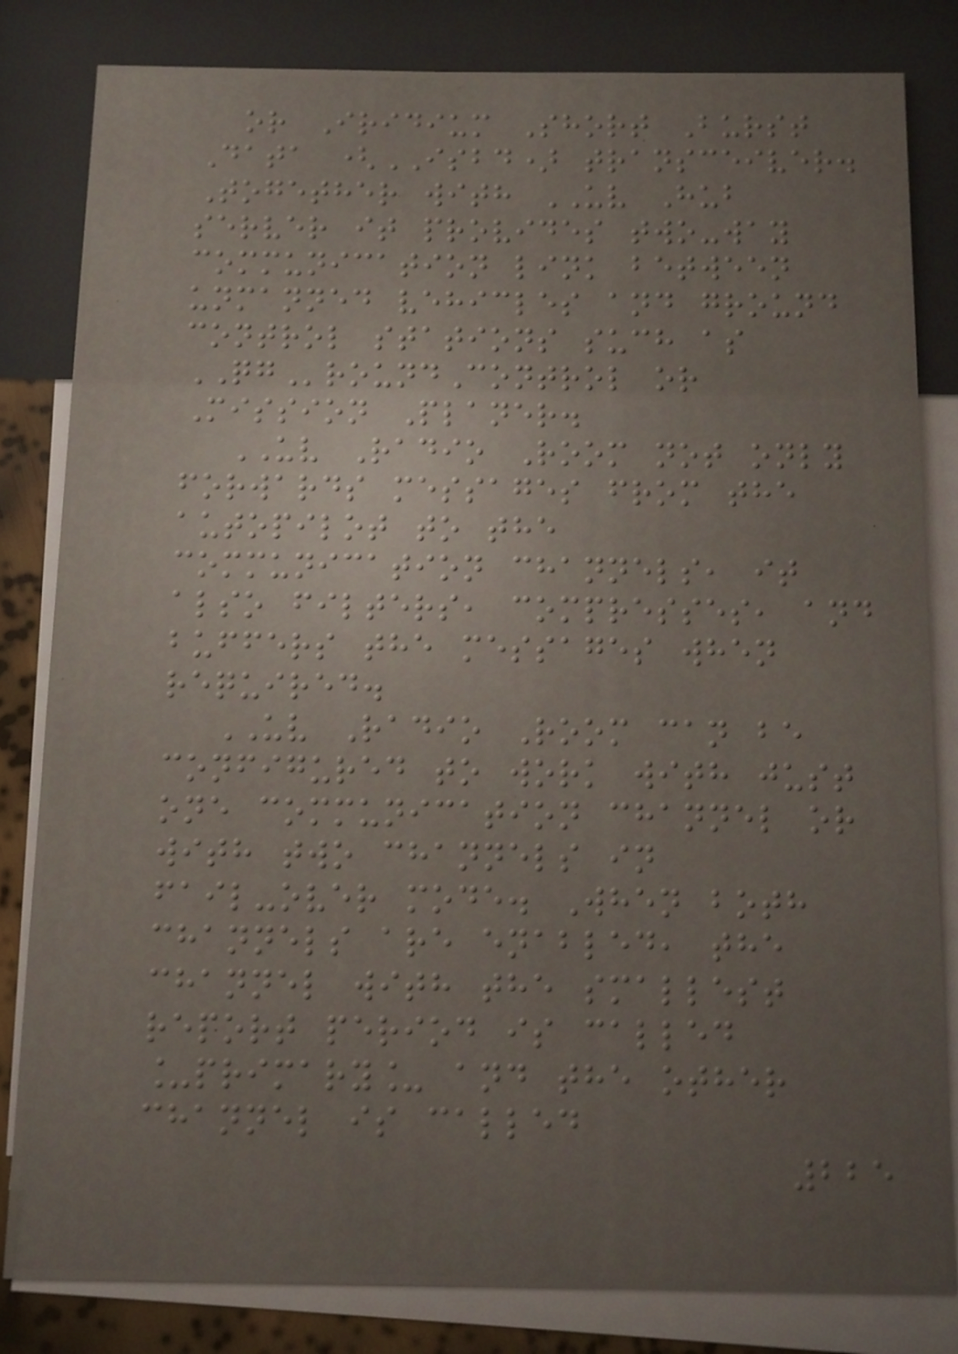or Iridium Short Burst
Data (ISBD) transceiver.
Together with UV Hub
server it provides two-way
communication link between
unmanned vehicles and ground
control stations such as
QGroundControl or
Mission Planer.
UV Radio Room not only
forwards messages from the
autopilot to the
communication channels, it
also filters, compresses, and
buffers the messages when
required.
UV Radio Room can be
configured to work with just
one communication channel or
with two channels in
fail-over mode. When both
channels are enabled, the
channel with the smallest
report period is called
_primary_ and the other
channel is called
225
